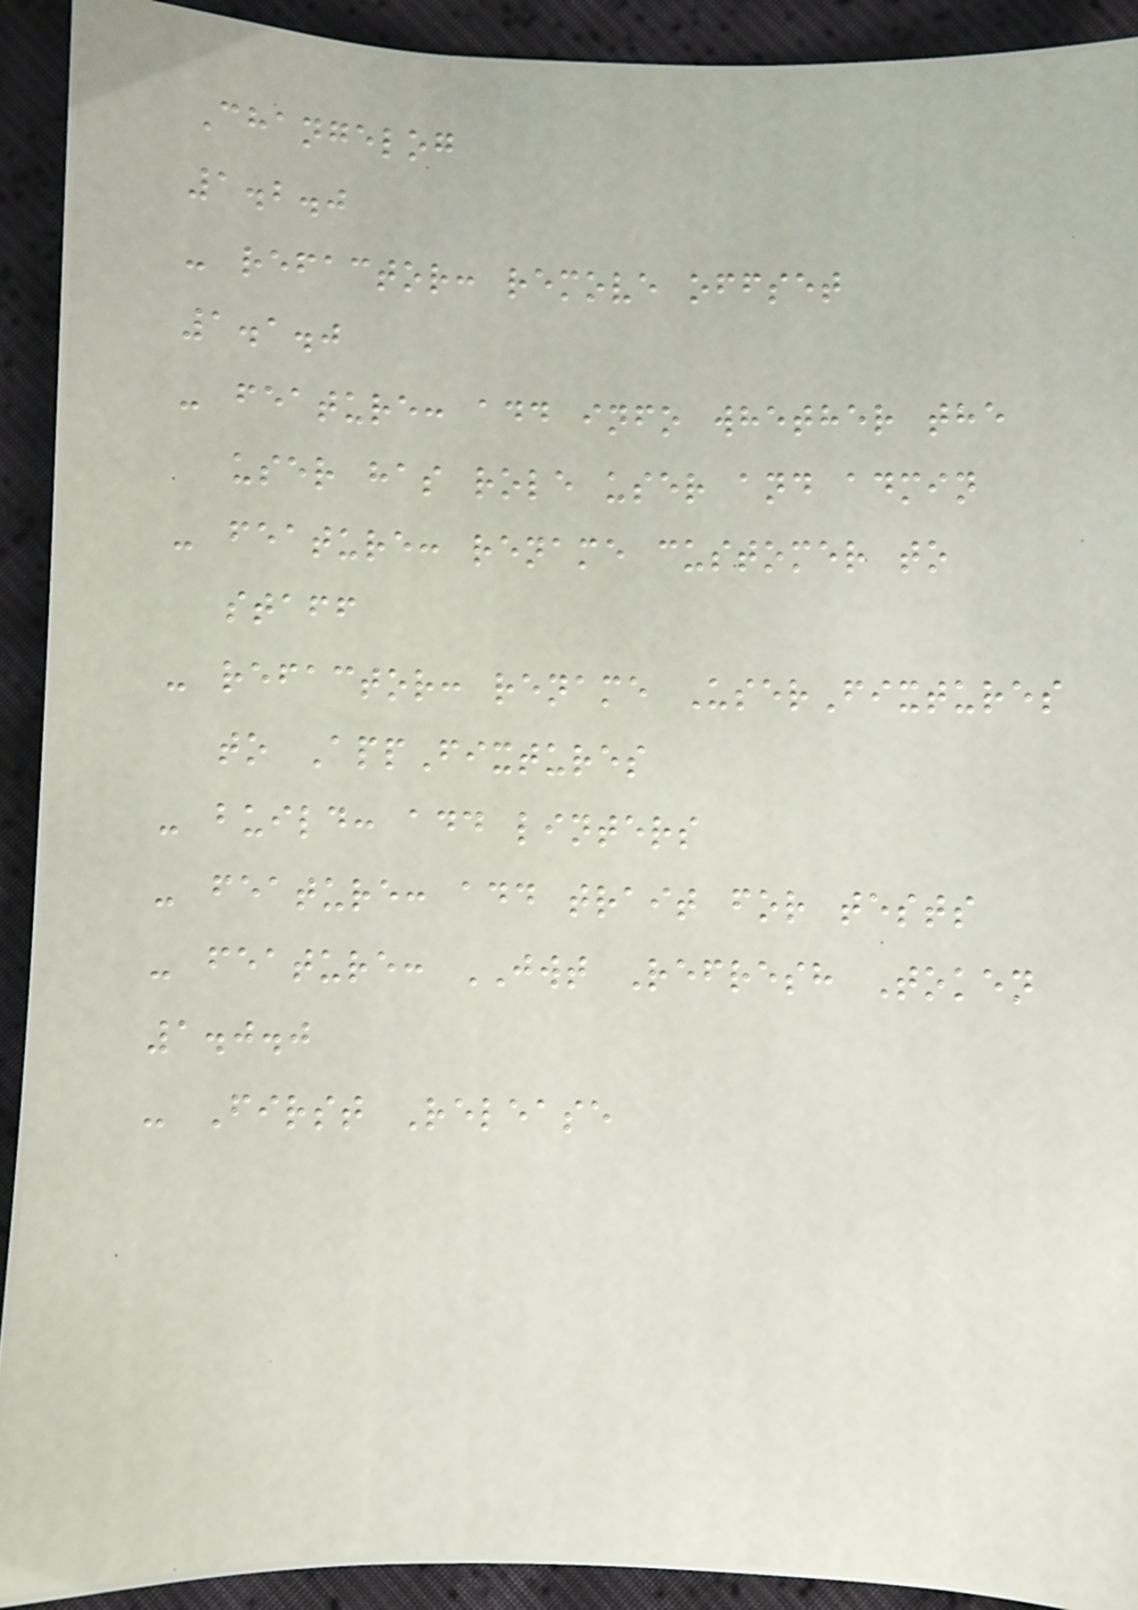Changelog
1.2.0
- refactor: remove offset
1.1.0
- feature: add info whether the
user has role user and admin
- feature: rename customer to
staff
- refactor: rename UserFixtures
to AppFixtures
- build: add linters
- feature: add trait for tests
- feature: JWT Refresh Token
1.0.0
- First Release
